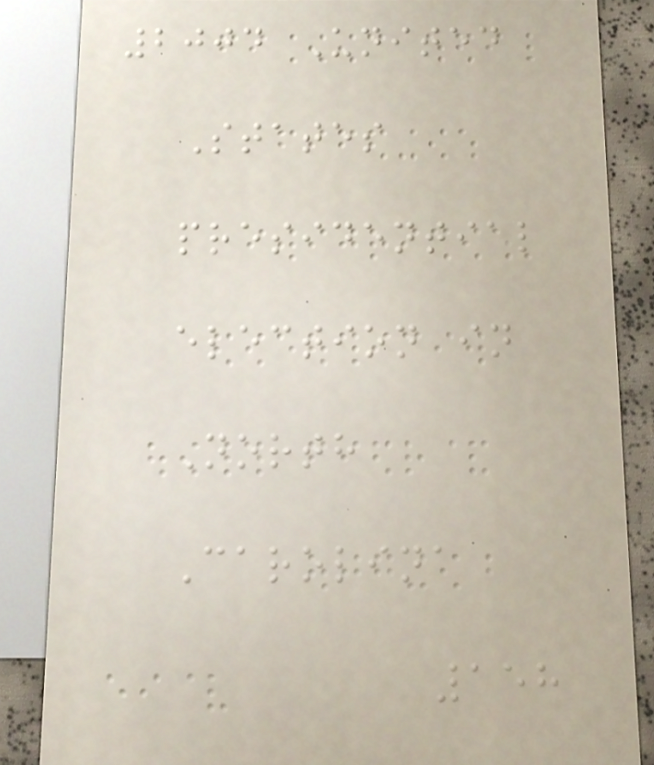2004 United
States
presidential
election in
North
Carolina
158
